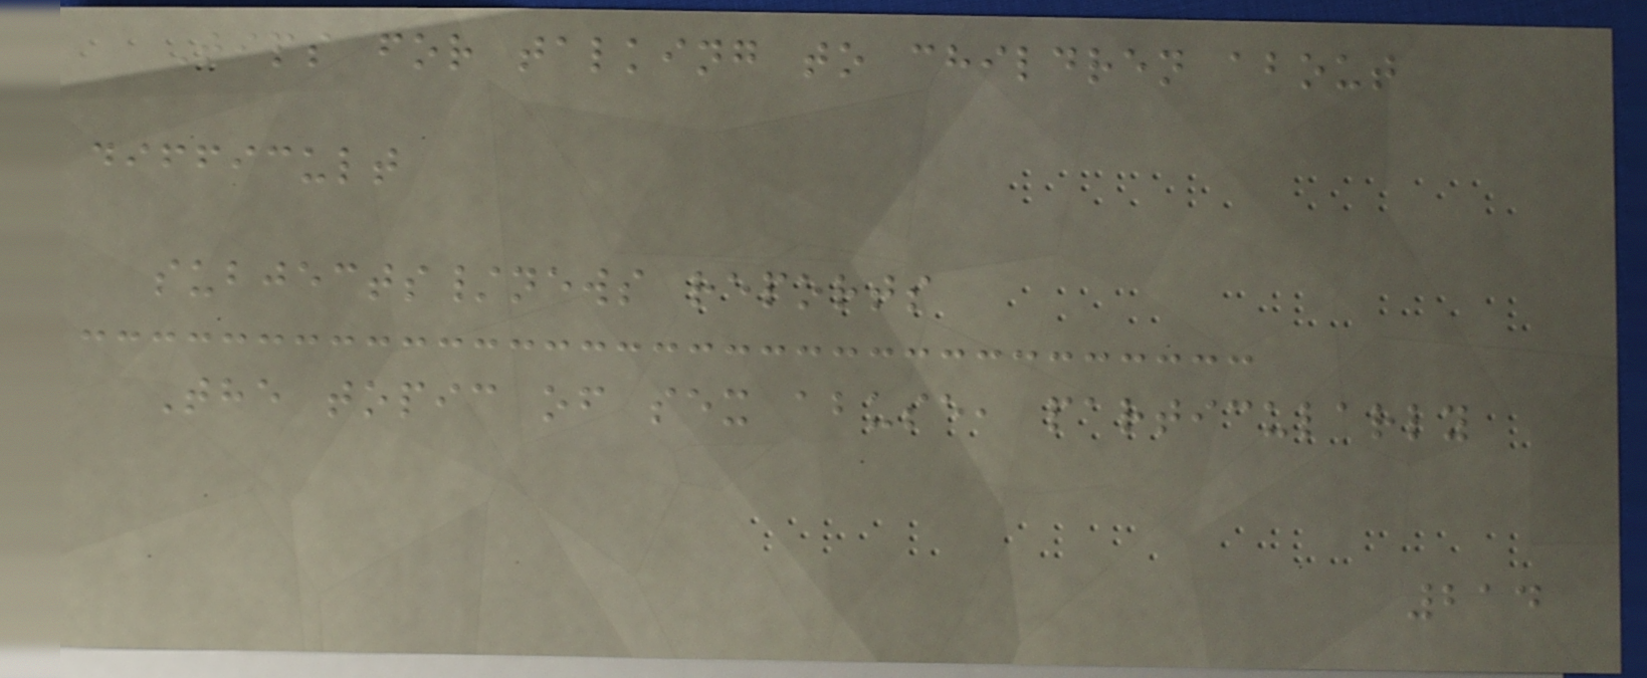Tips for talking to children about
difficult
subjects/news reports
The topic of sex abuse, particularly
214
